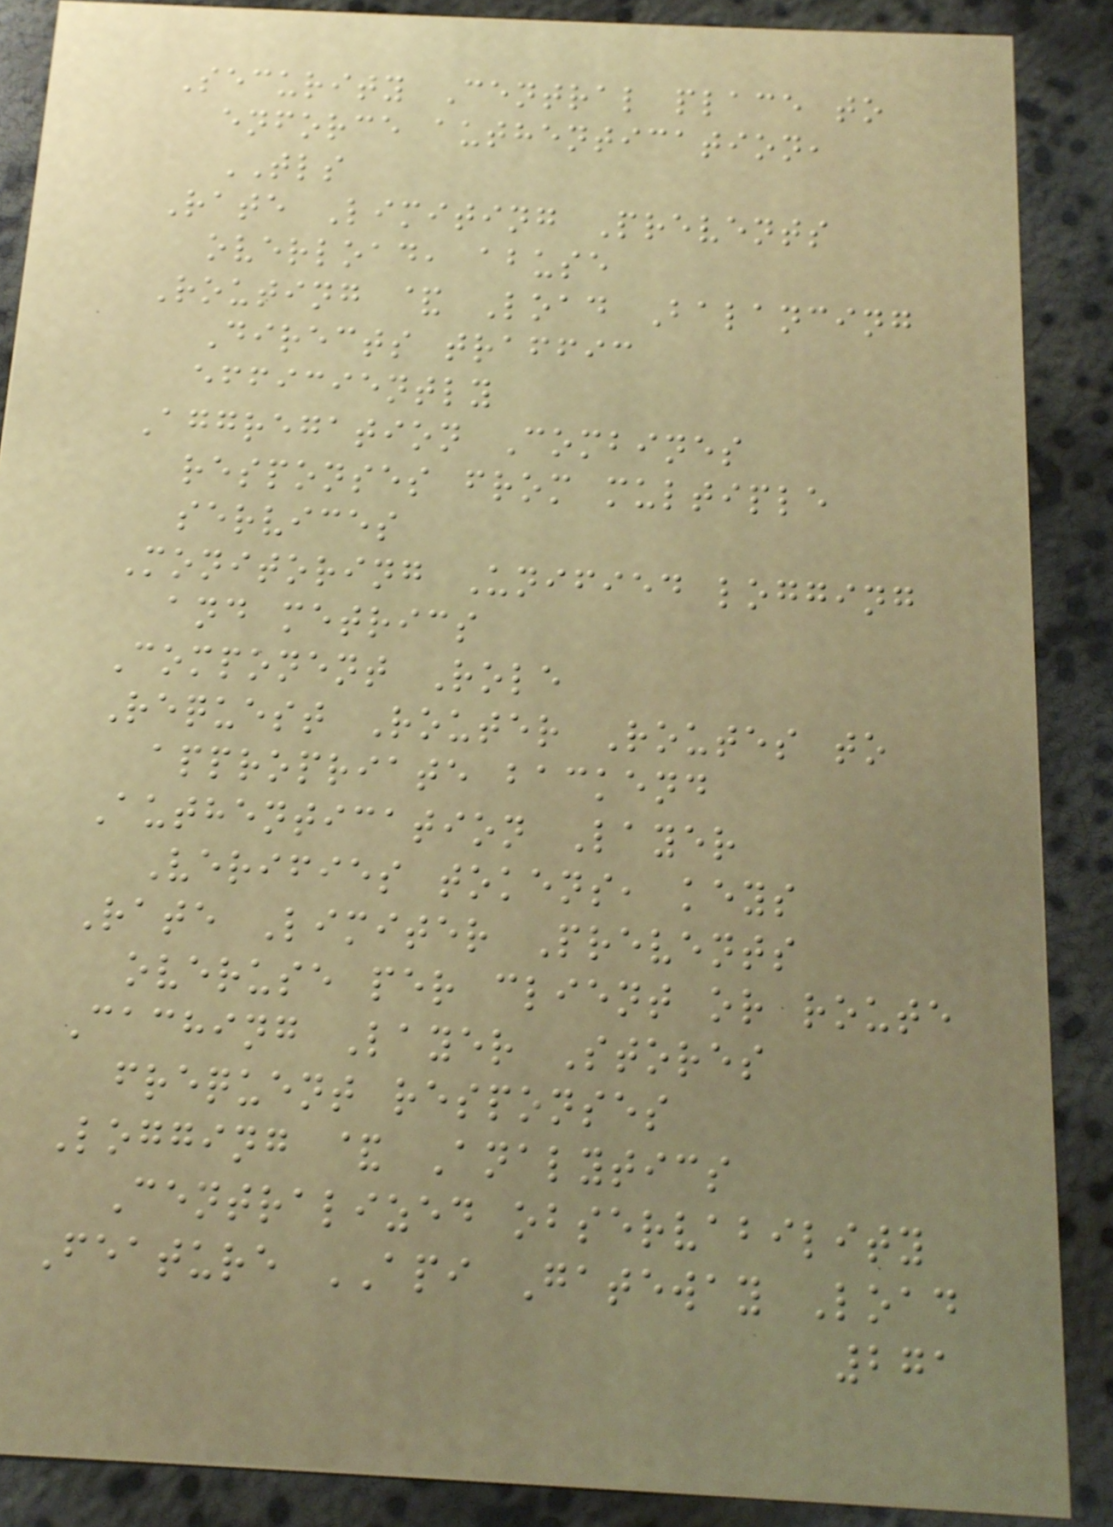Security Central place to
enforce authentication,
TLS
Rate Limiting Prevents
overload, abuse
Routing & Load Balancing
Directs traffic
efficiently
Aggregation Combines
responses from multiple
services
Monitoring Unified logging
and metrics
Component Role
Request Router Routes to
appropriate backend
Authentication Layer
Verifies tokens, keys
Rate Limiter Prevents
overuse per client or route
Caching Layer Stores
frequent responses
Logging & Analytics
Centralized observability
Feature API Gateway Load
271
